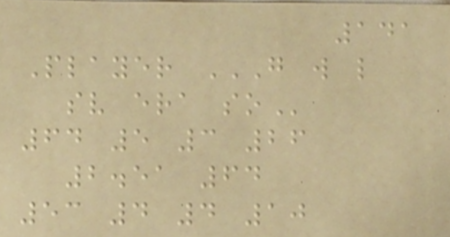141
Player G W L
SV ERA SO
64 5 3 26
2.51 64
53 4 4 10
